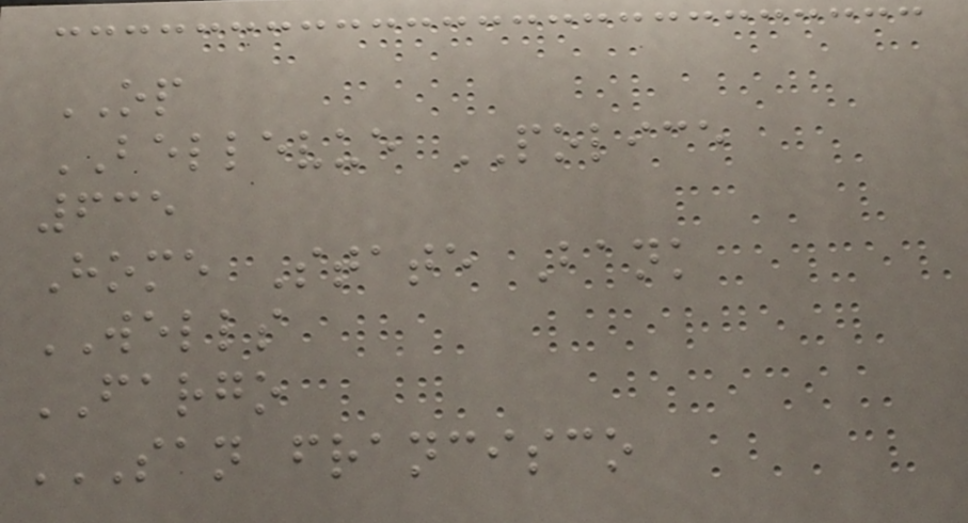OP
BELLEVUE POLICE
635
Home State Bank
WELLS
FARGO
SAN FRANCISCO
